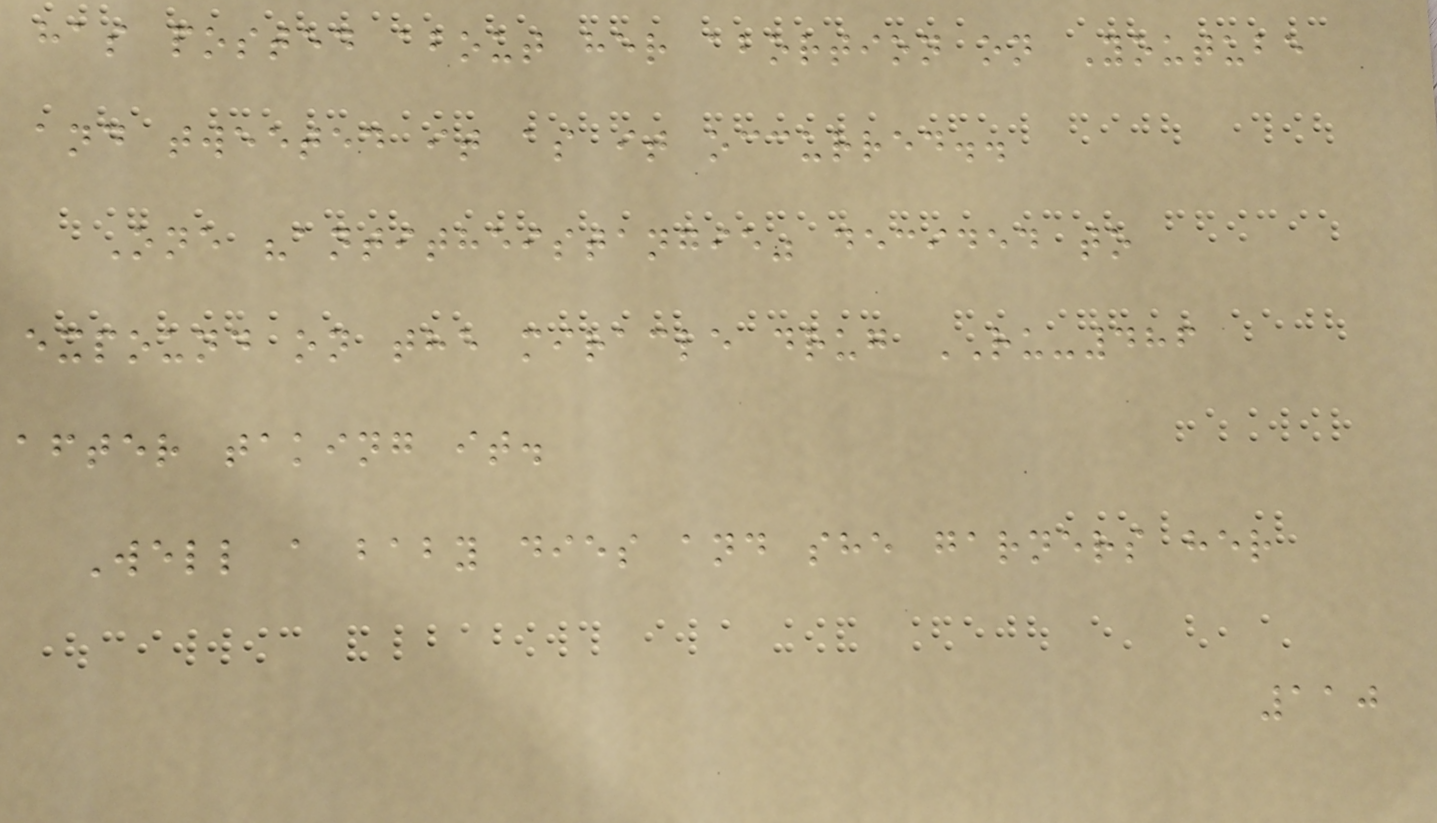has posted about her abortion on Youtube
and tweeted it as it occurred..
One "antitheistangie" decided to
expound on the miracle drug RU-486
after taking it.
Well a baby dies and she garners her
110
